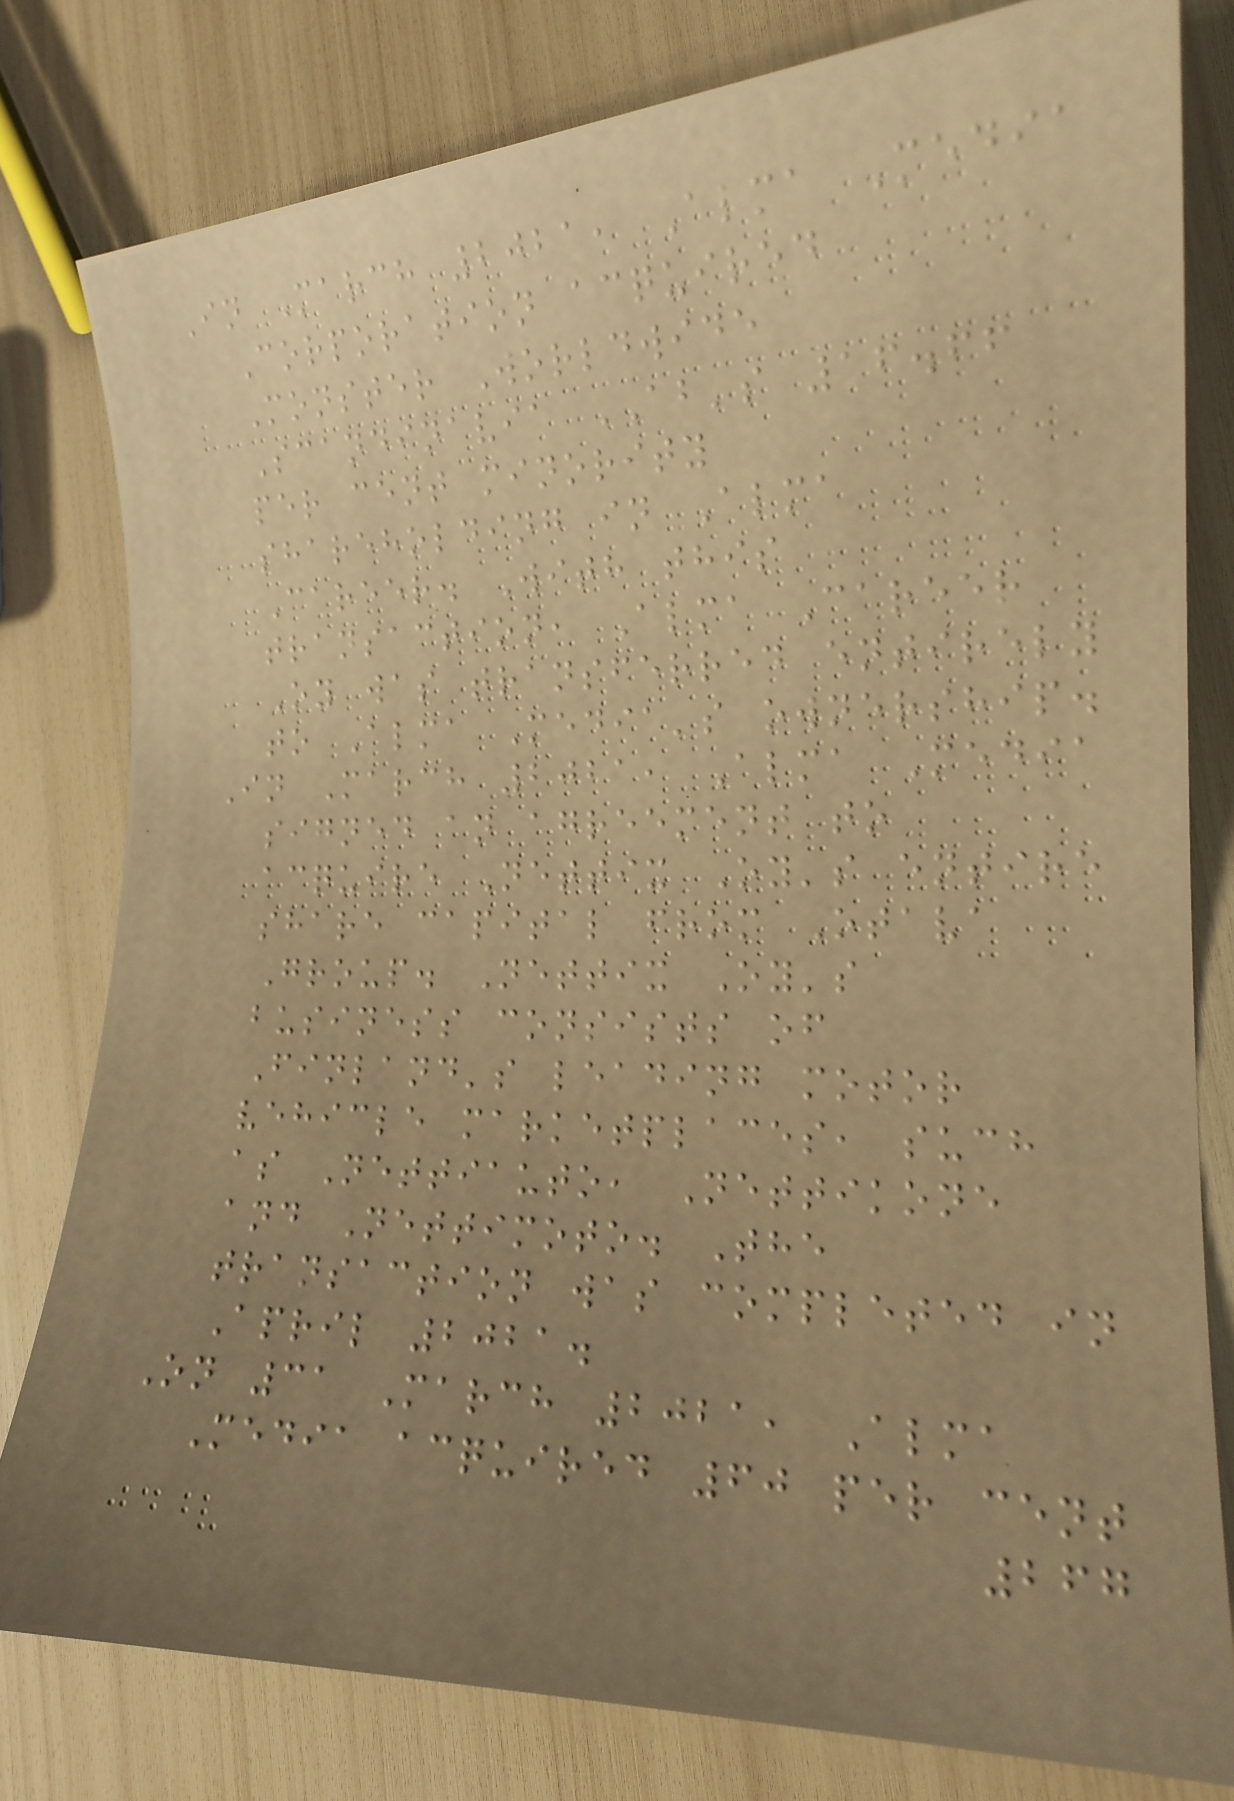In March 2021, Alma Media
Corporation acquired
Monster Worldwide
Scandinavia AB's 16.66
per cent minority
shareholding in Alma
Career. With this
transaction, Alma Career
Oy was transferred entirely
to Alma Media's ownership.
In March 2021, Alma Media
signed an agreement to
acquire Nettix Oy's entire
share capital from Otava
Group. Nettix Oy's
business consists of
Finland's leading motor
vehicle marketplaces, such
as Nettiauto, Nettikone
and Nettimoto. The
transaction was completed in
April 2021.
On 31 March 2021, Alma
Media acquired 60 per cent
267
